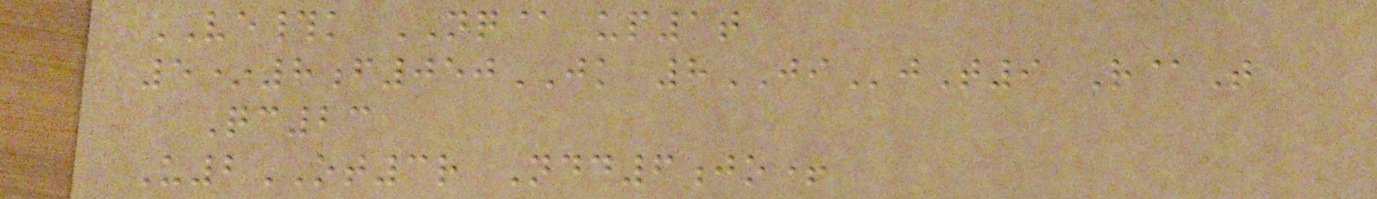VE#k NQ@ up1t
5*8f050JK 8JIjT9 R@T
Qc23
U2OT3r Ndd6jo+
